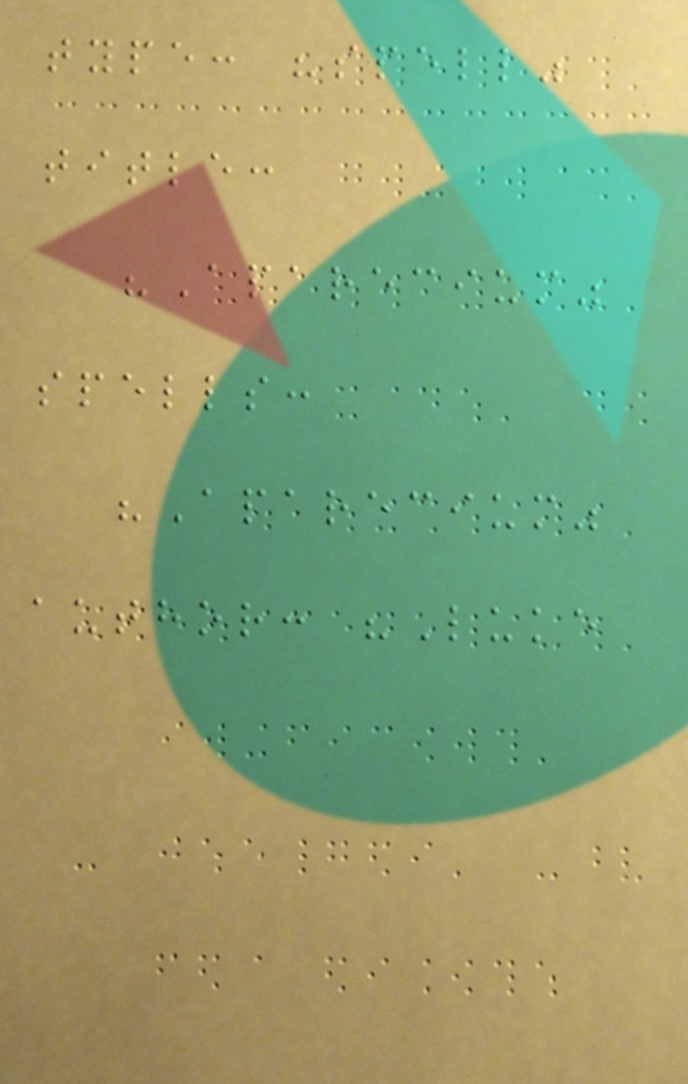type: "spell"
title:
"Aparecium"
spells:
"Aparecium"
author: "Luke
